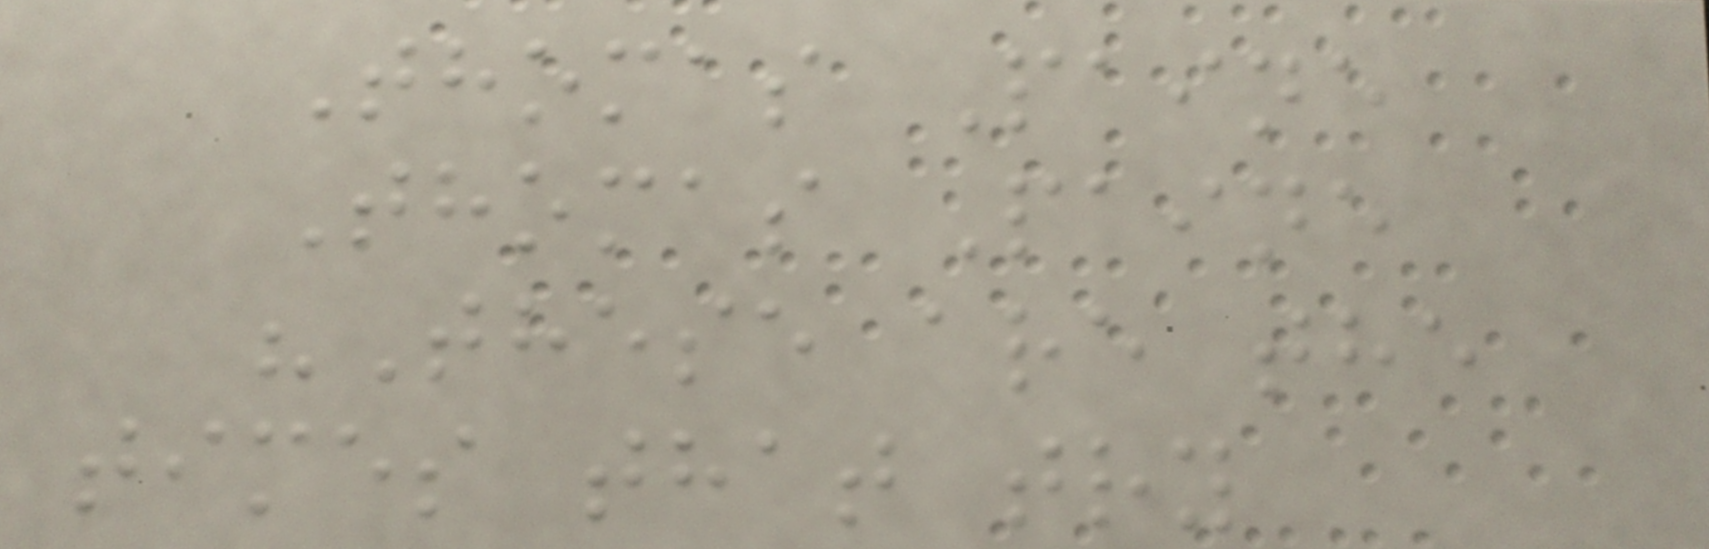Thomas Paine
Thomas Paine
"These are the
times that try
